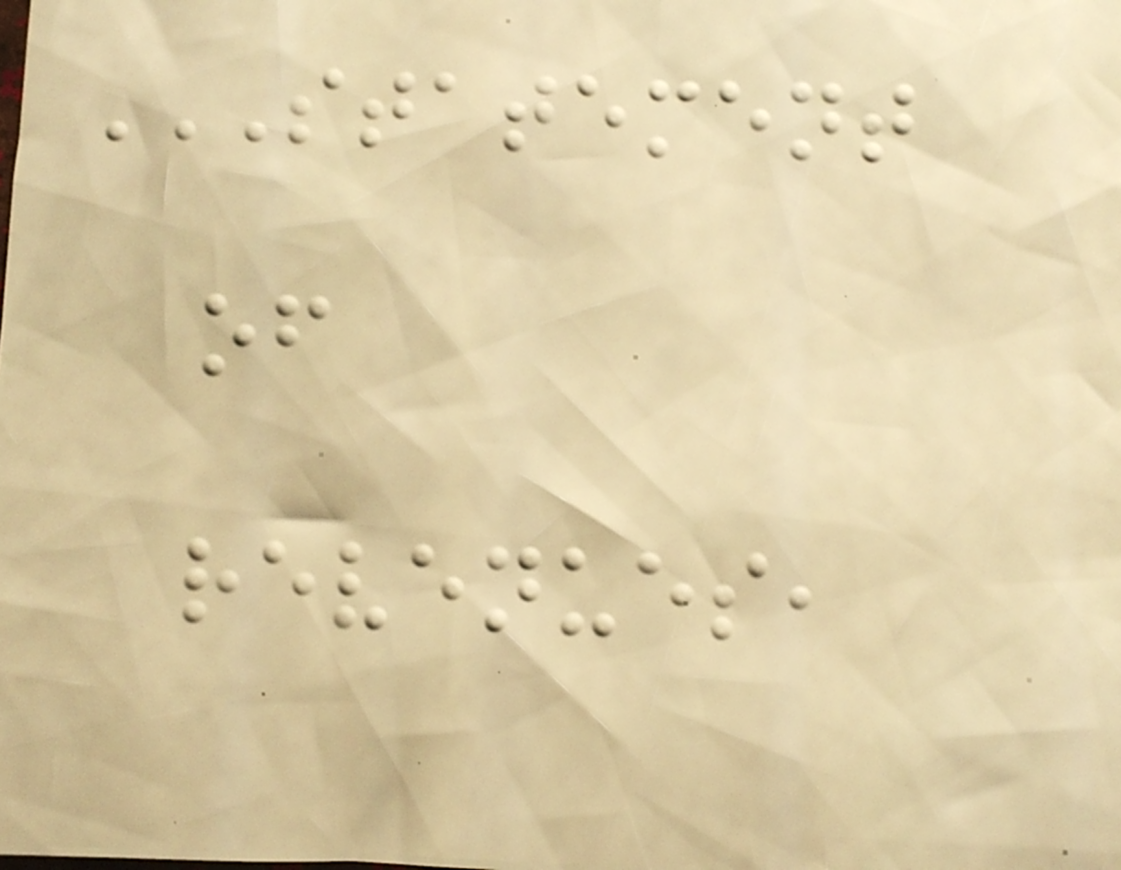STATEMENT
OF
REVENUES,
